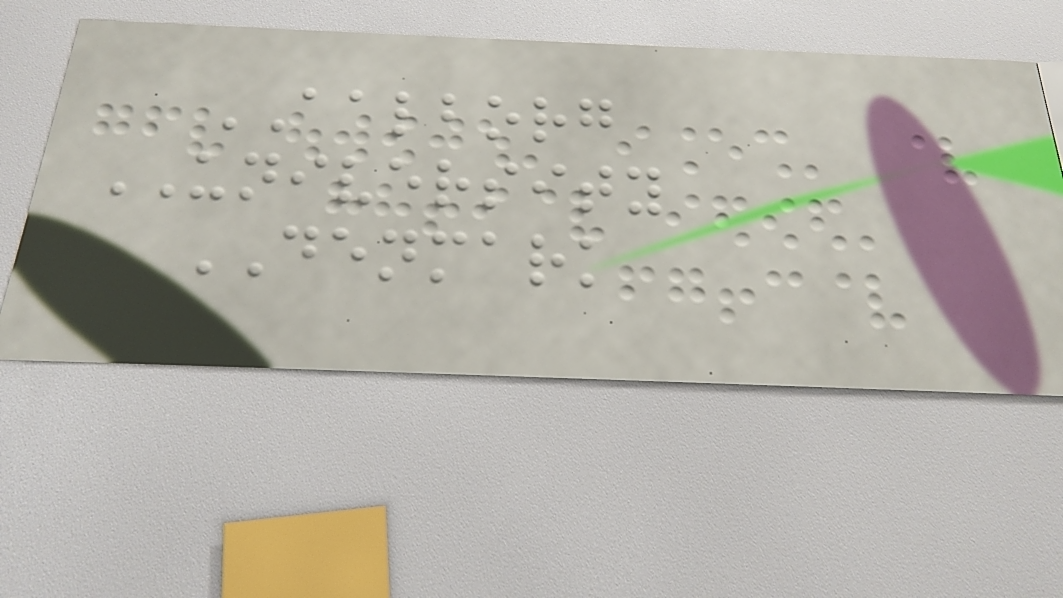AALBORG
UNIVERSITY
DENMARK
